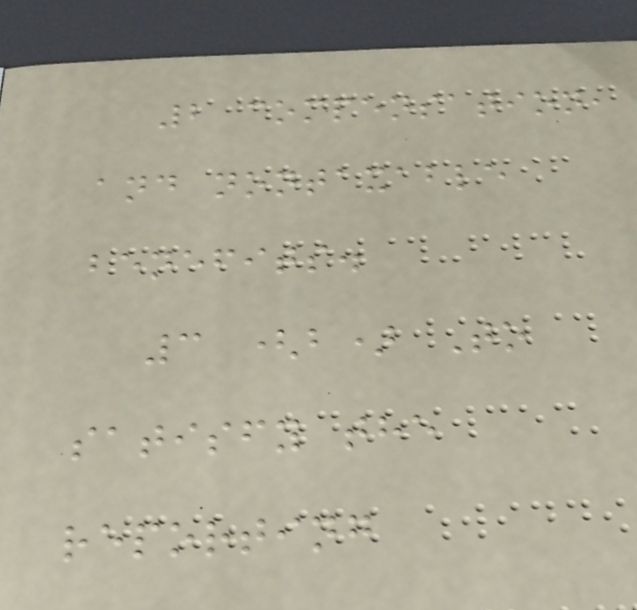2 compensation,
and nontaxable
benefits.
3 (b) To
satisfy the
reporting
